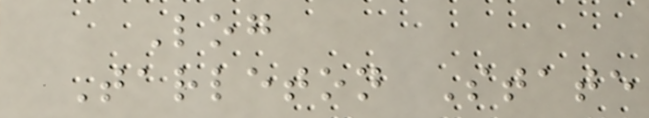Log
Tarleton State
